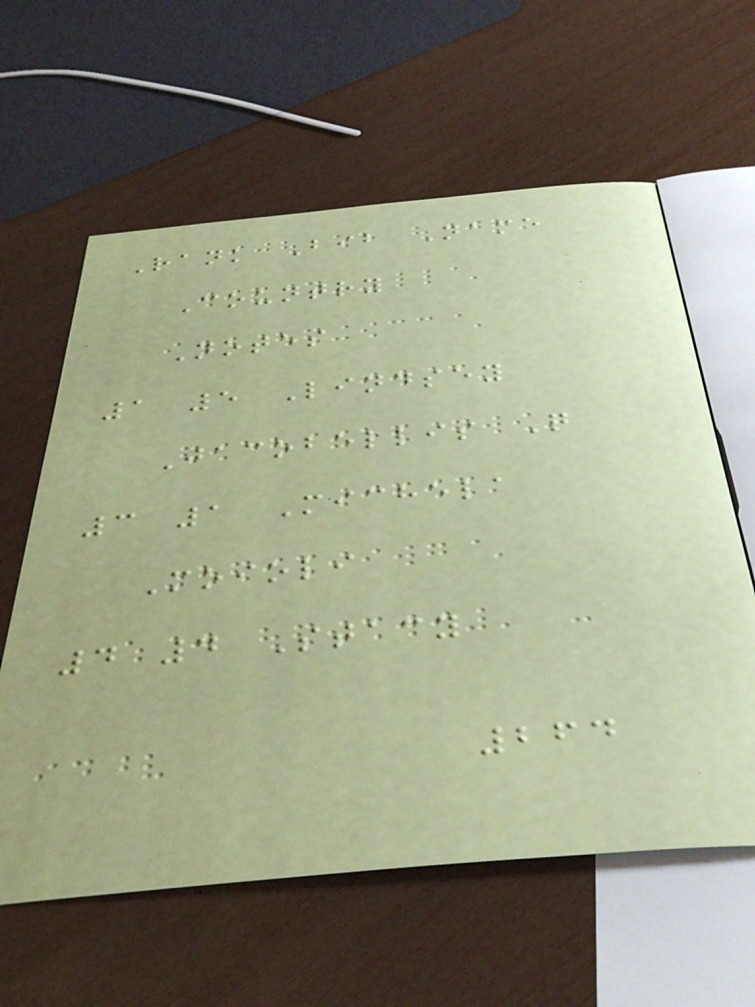Rank Bib Name
Country
Notes
1 5 Lindsey
Jacobellis Q
3 1 Michela
Moioli
4 4 Stacy
264
